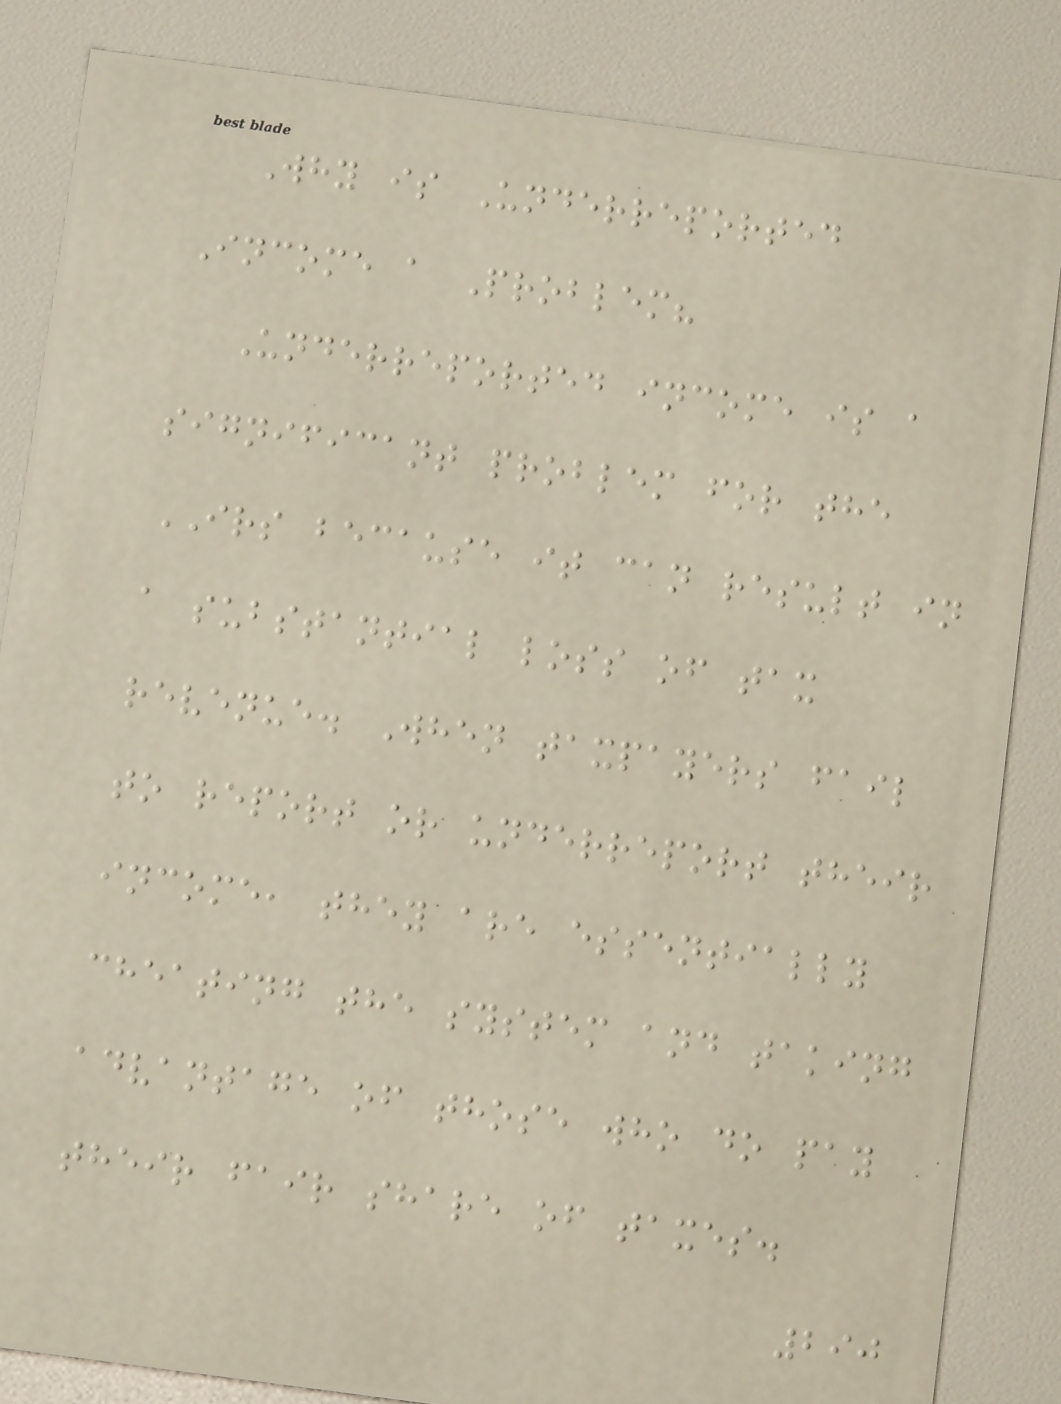Why is Underreported
Income a Problem?
Underreported income is a
significant problem for the
IRS because it can result in
a substantial loss of tax
revenue. When taxpayers fail
to report or underreport their
income, they are essentially
cheating the system and taking
advantage of those who do pay
their fair share of taxes.
290
